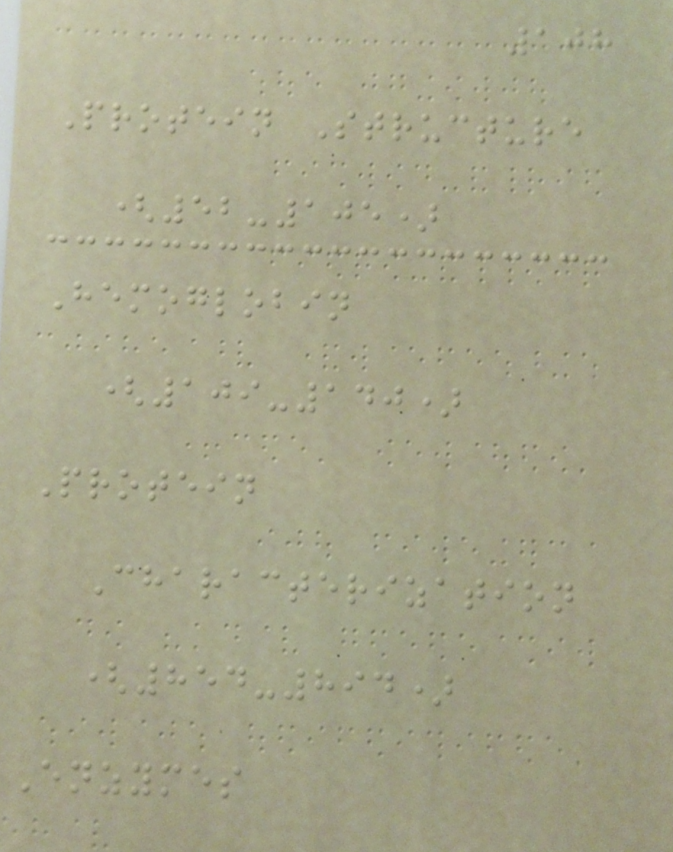108
Protein Structure
(52-105)
Hemoglobin
(109-140)
Protein
Characterization
(854-894)
Enzymes
